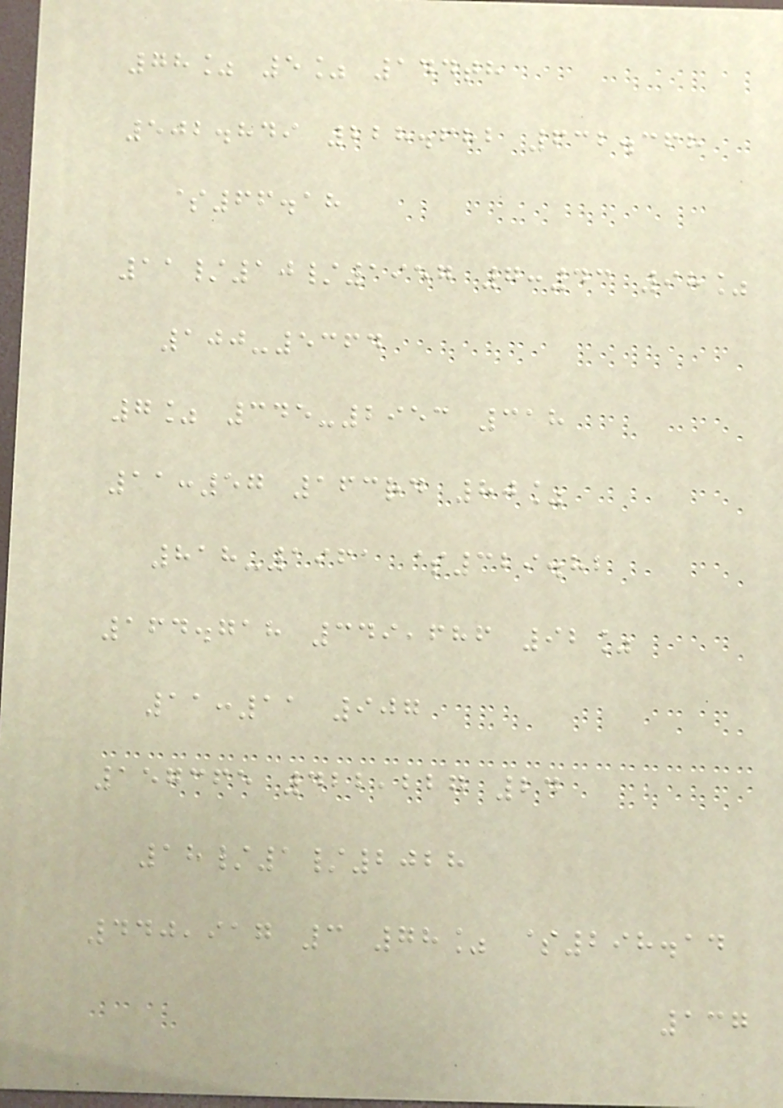78% 5% 144th
502.849 228.682 632.368
$66.18
11/10/1957 7:43 98%
100-5364
7% 345-2953 318
11:57 163rd 80%
818-1961 $329.82
164.718 349,686 92%
11:11 907
157365 422,227 24
18/1/2028
440,917 3 78% $298.14
137
